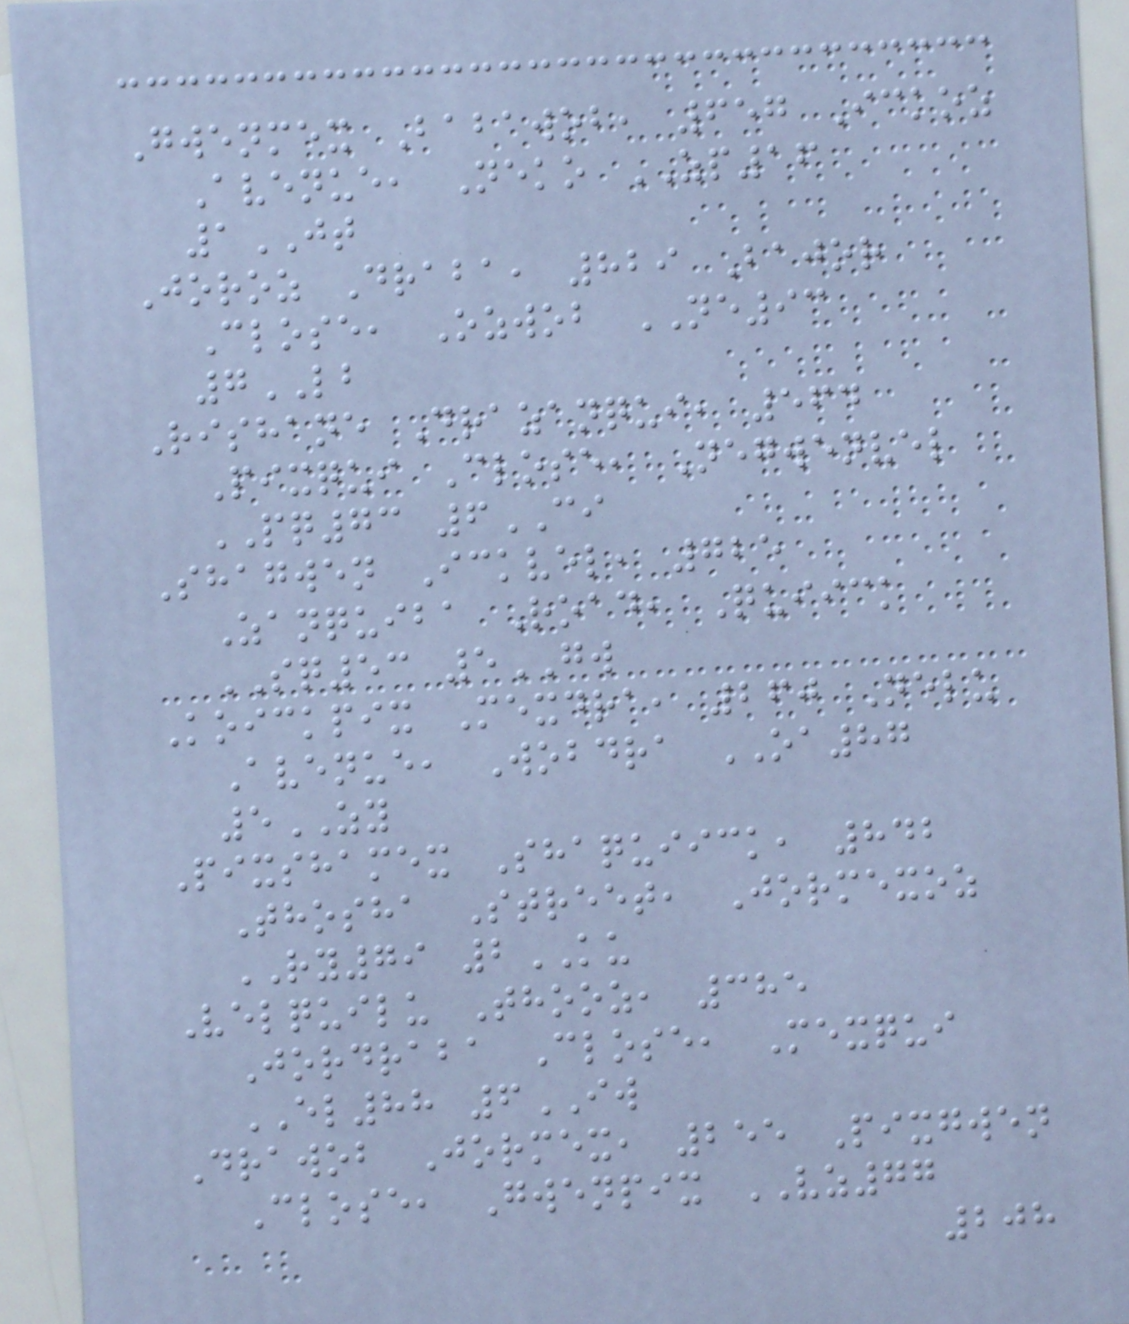Gwenmex Babawob, 657 Ickoz
Avenue, Neko ZP16
1JT
Joroz Draba, 829 Bajor
Close, Ozwob NE93
7LB
Rishane Drazanqui, 564
Pixqui Close, Negwenvel
PQ73 6CI
Shagwen Ickvel, 725
Zanquiba Road, Quiick
SQ53 5GW
Koickpix Mexdra, 260 Nelu
Avenue, Wobdra OA87
5ZY
Pixshamex Shaquiick, 842
Thosha Street, Jormexoz
RY79 2KU
Velquilu Thooz, 385
Jordraba Close, Mexqui
EL88 6IW
Drawob Jormex, 255 Pixgwen
Close, Gwenpix VZ77
208
